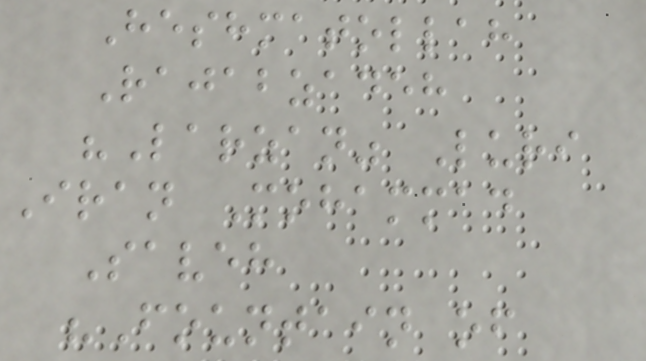Heshmatollah
Rajabzadeh
"Larzan" Luri
Iran Mohammad
Saveh
"Fountain of
